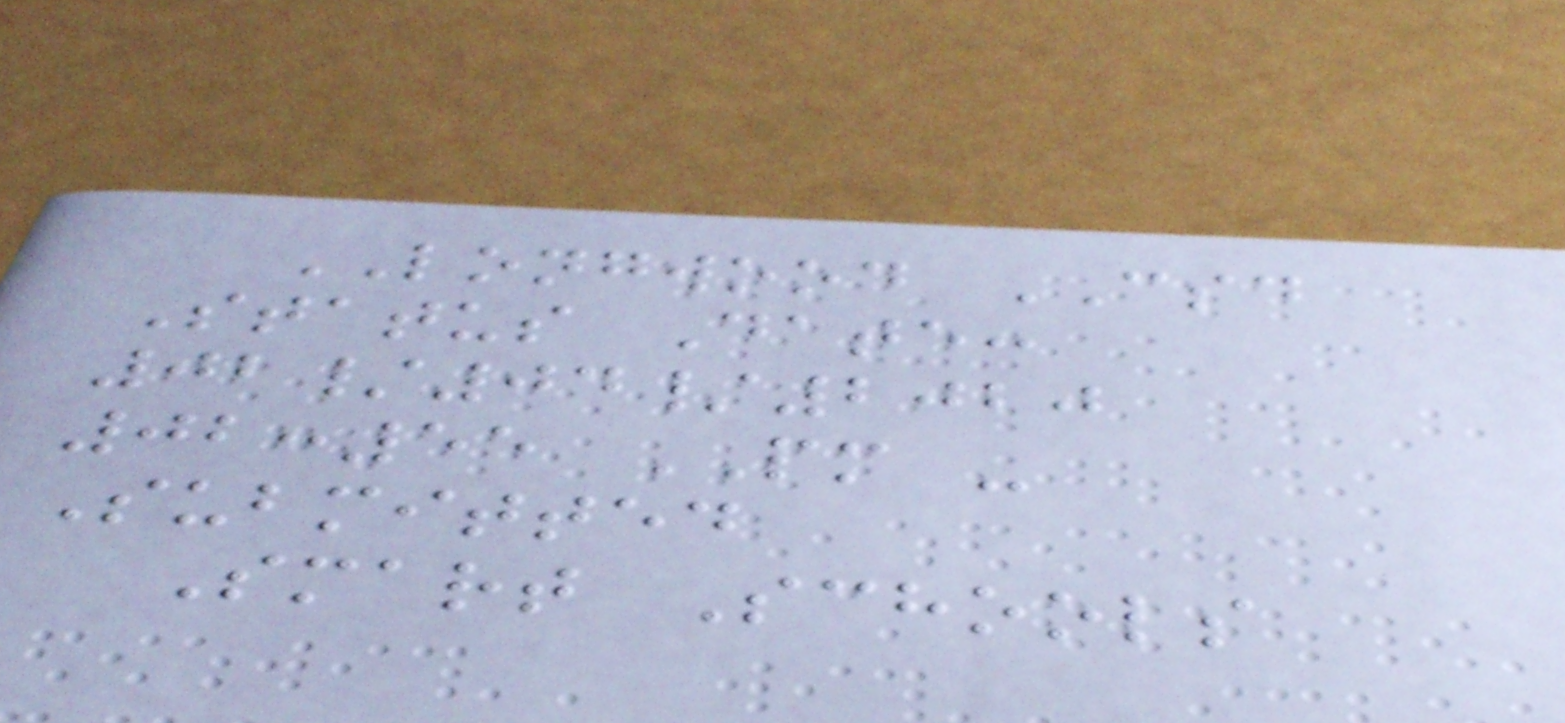LONGWOOD CSD
Status Date:
02/04/2020
02:55 PM -
Submitted
Smart Schools
